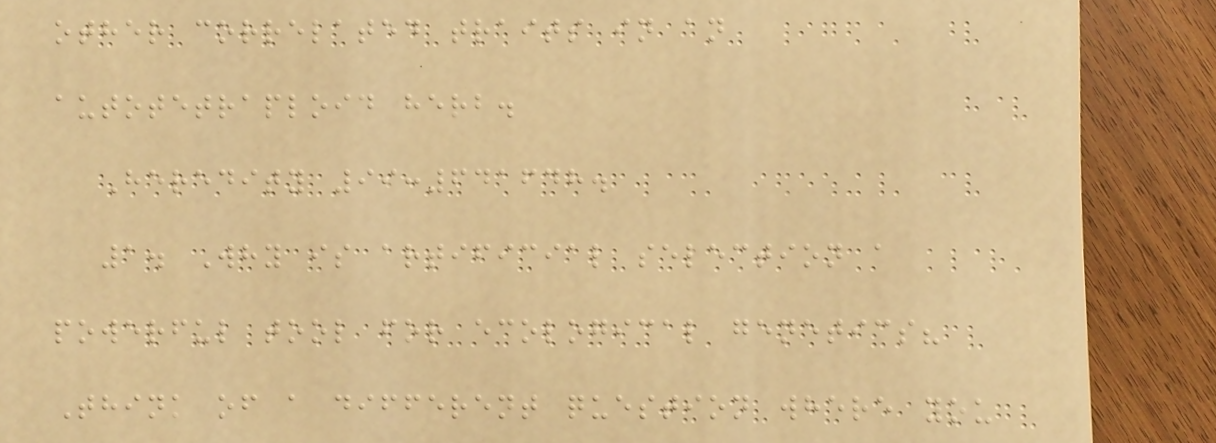other correlated traits in an
autotetraploid herb.
Heredity 99:641648.
1. Why is artificial selection a
powerful tool for ecological genetics?
Think of a different question where you
